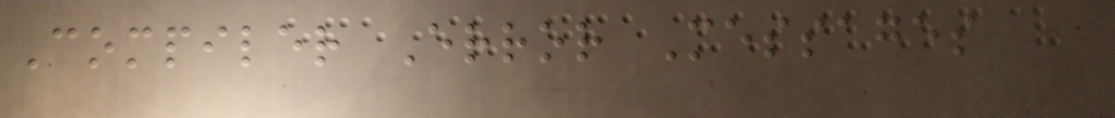Compiler Error Messages
